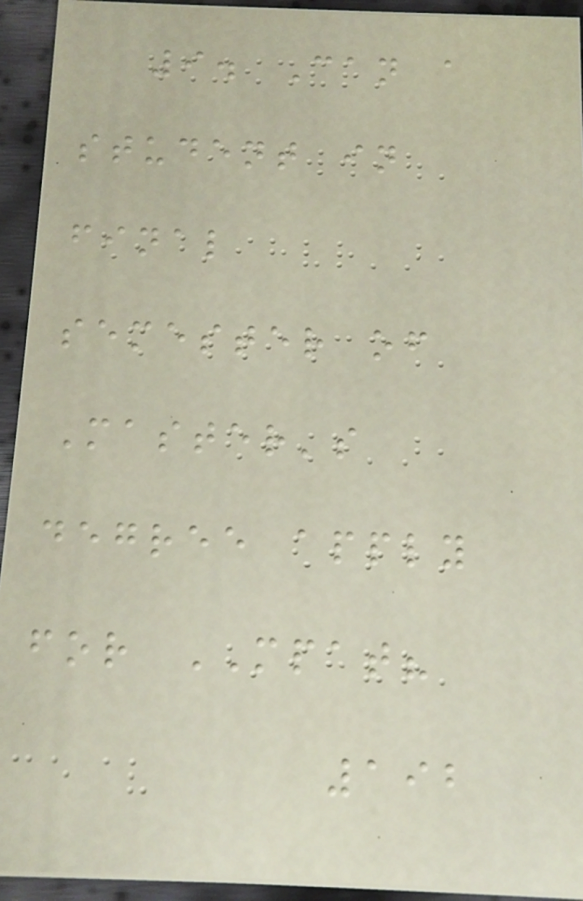9. Can a
student in
final
semester of
Master's
degree apply
for MPAT?
192
